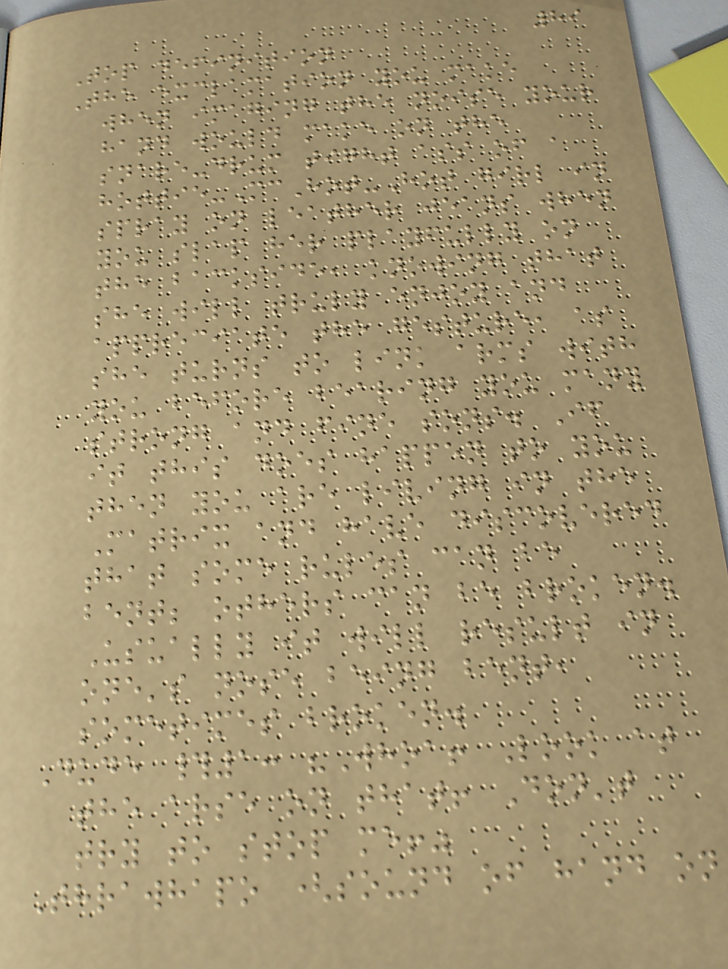89
Top definition
The exclamation you make
when imaging the noise your
hand would make on the
snare-drum tight ass of a
hottie-McHot-Hot girl in
spray on leather jeans when
you slap her playfully on
the backside, knowing that
she will truly enjoy and
appreciate the gesture, as
she turns to link arms with
you before bearing you many
strong and fine sons. If
it this does happen to you
then you are living in the
Matrix and have discovered
that some rules can be
bent; others can be broken.
Usually it will result in
one's nose being bent,
sometimes broken.
Dude #1: "Whoa! Look at
the arse on that! Don't
try to stop me!"
Thrawhapo (sound of hand on
